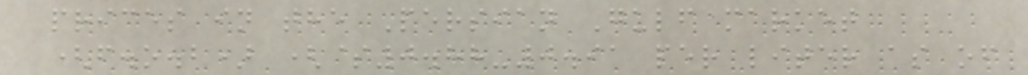prices in the Persian Gulf market
(f.o.b) ($0.88-0.91 per liter as of
